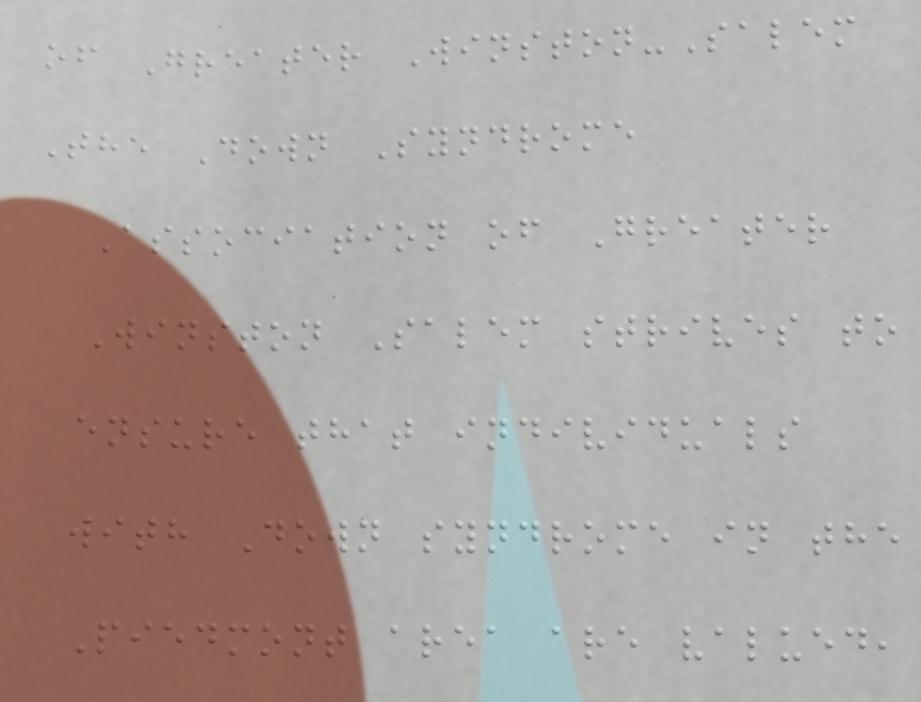of Greater Winston-Salem
The Down Syndrome
Association of Greater
Winston Salem strives to
ensure that individuals
with Down syndrome in the
Piedmont area are valued,
